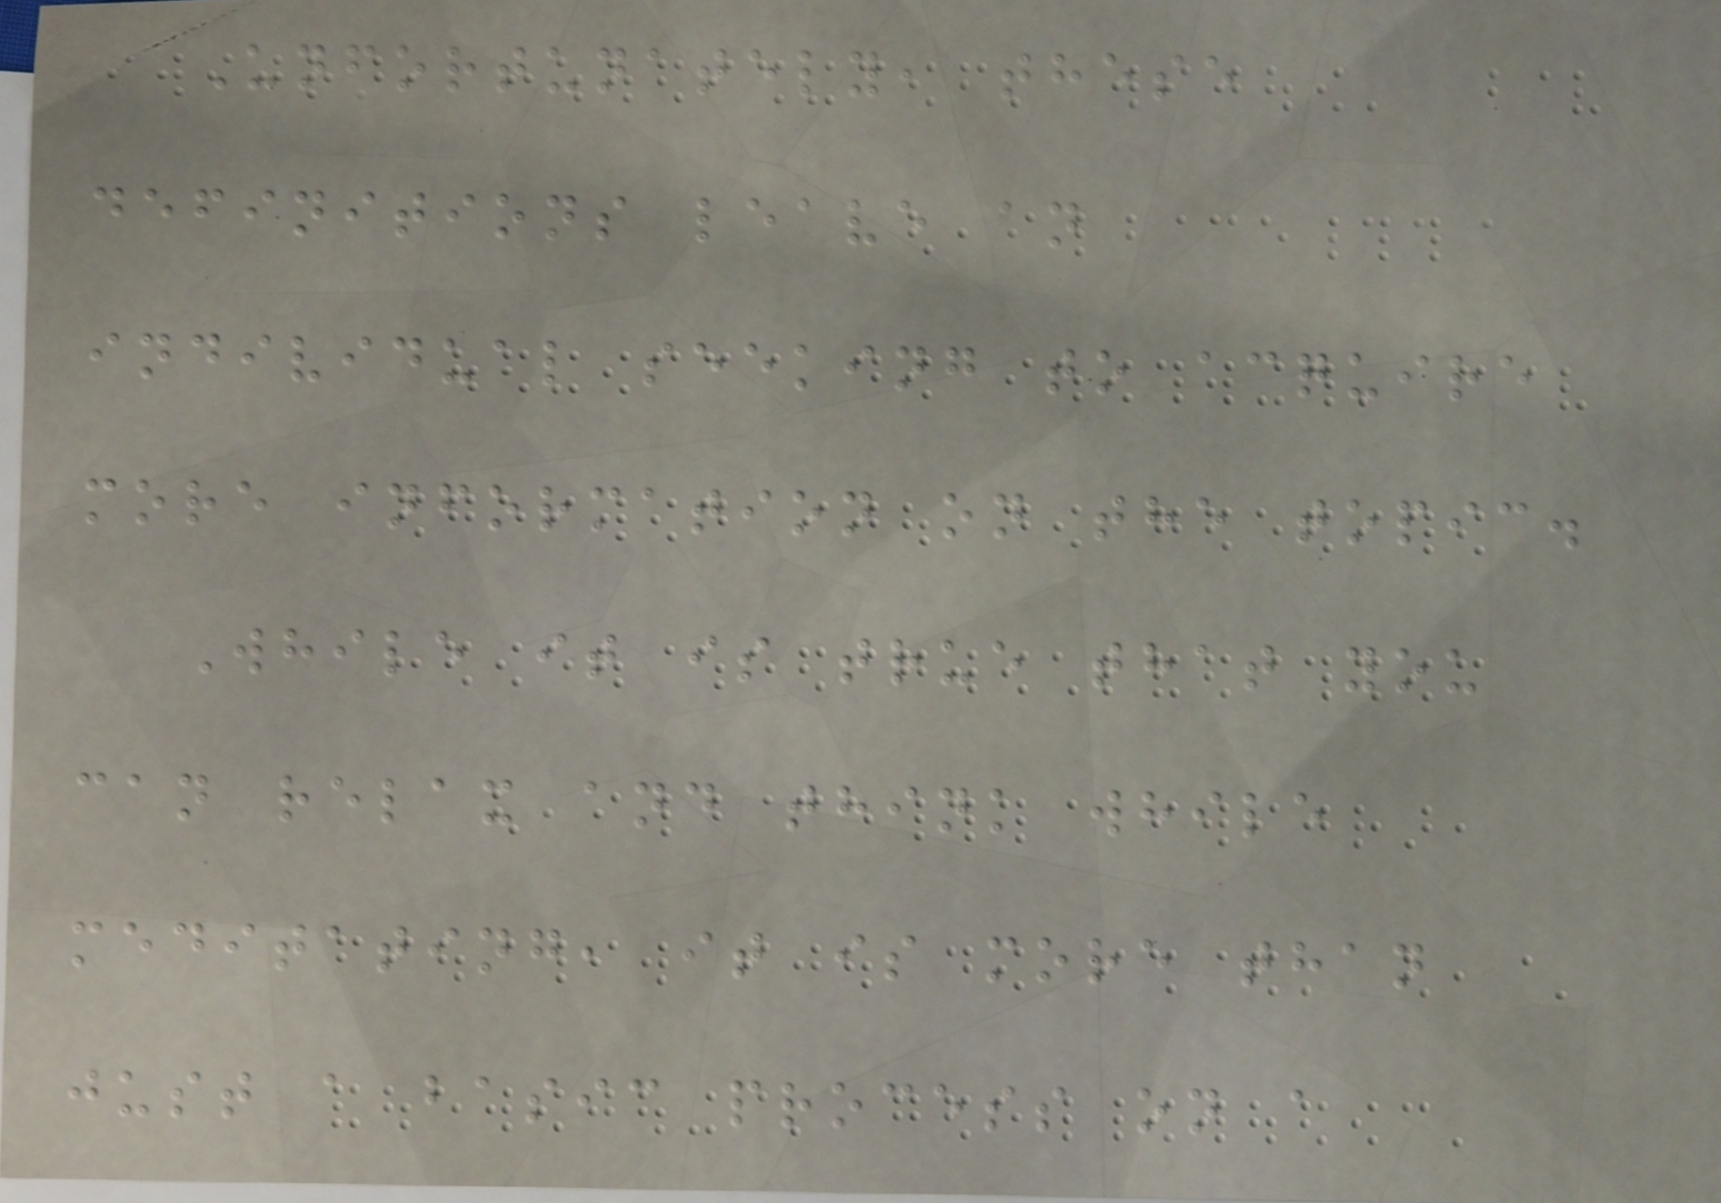Unfortunately, these
definitions leave an
individual seeking to acquire
more information on the topic.
While it is true that you
can relax and think while
meditating, it is more than
just a basic process on a
